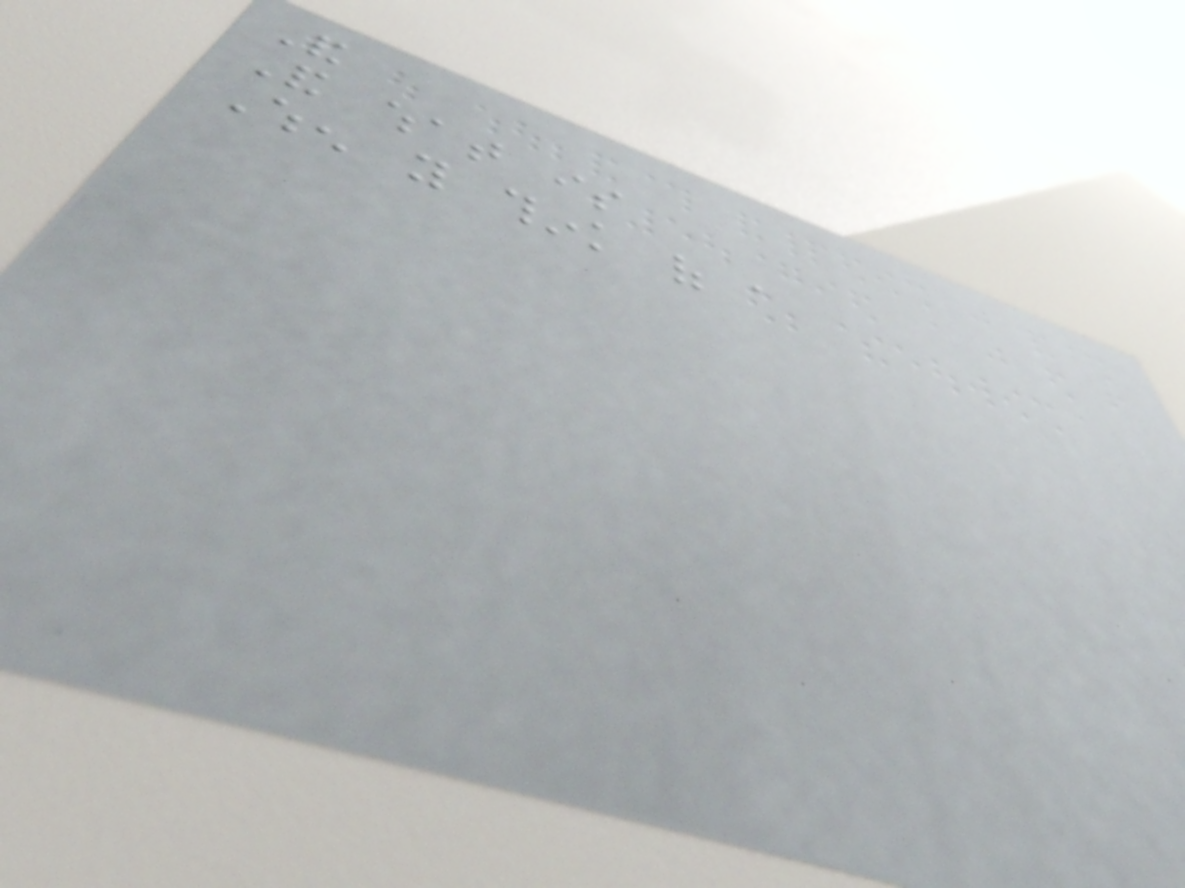And
And what is
When you think of a
